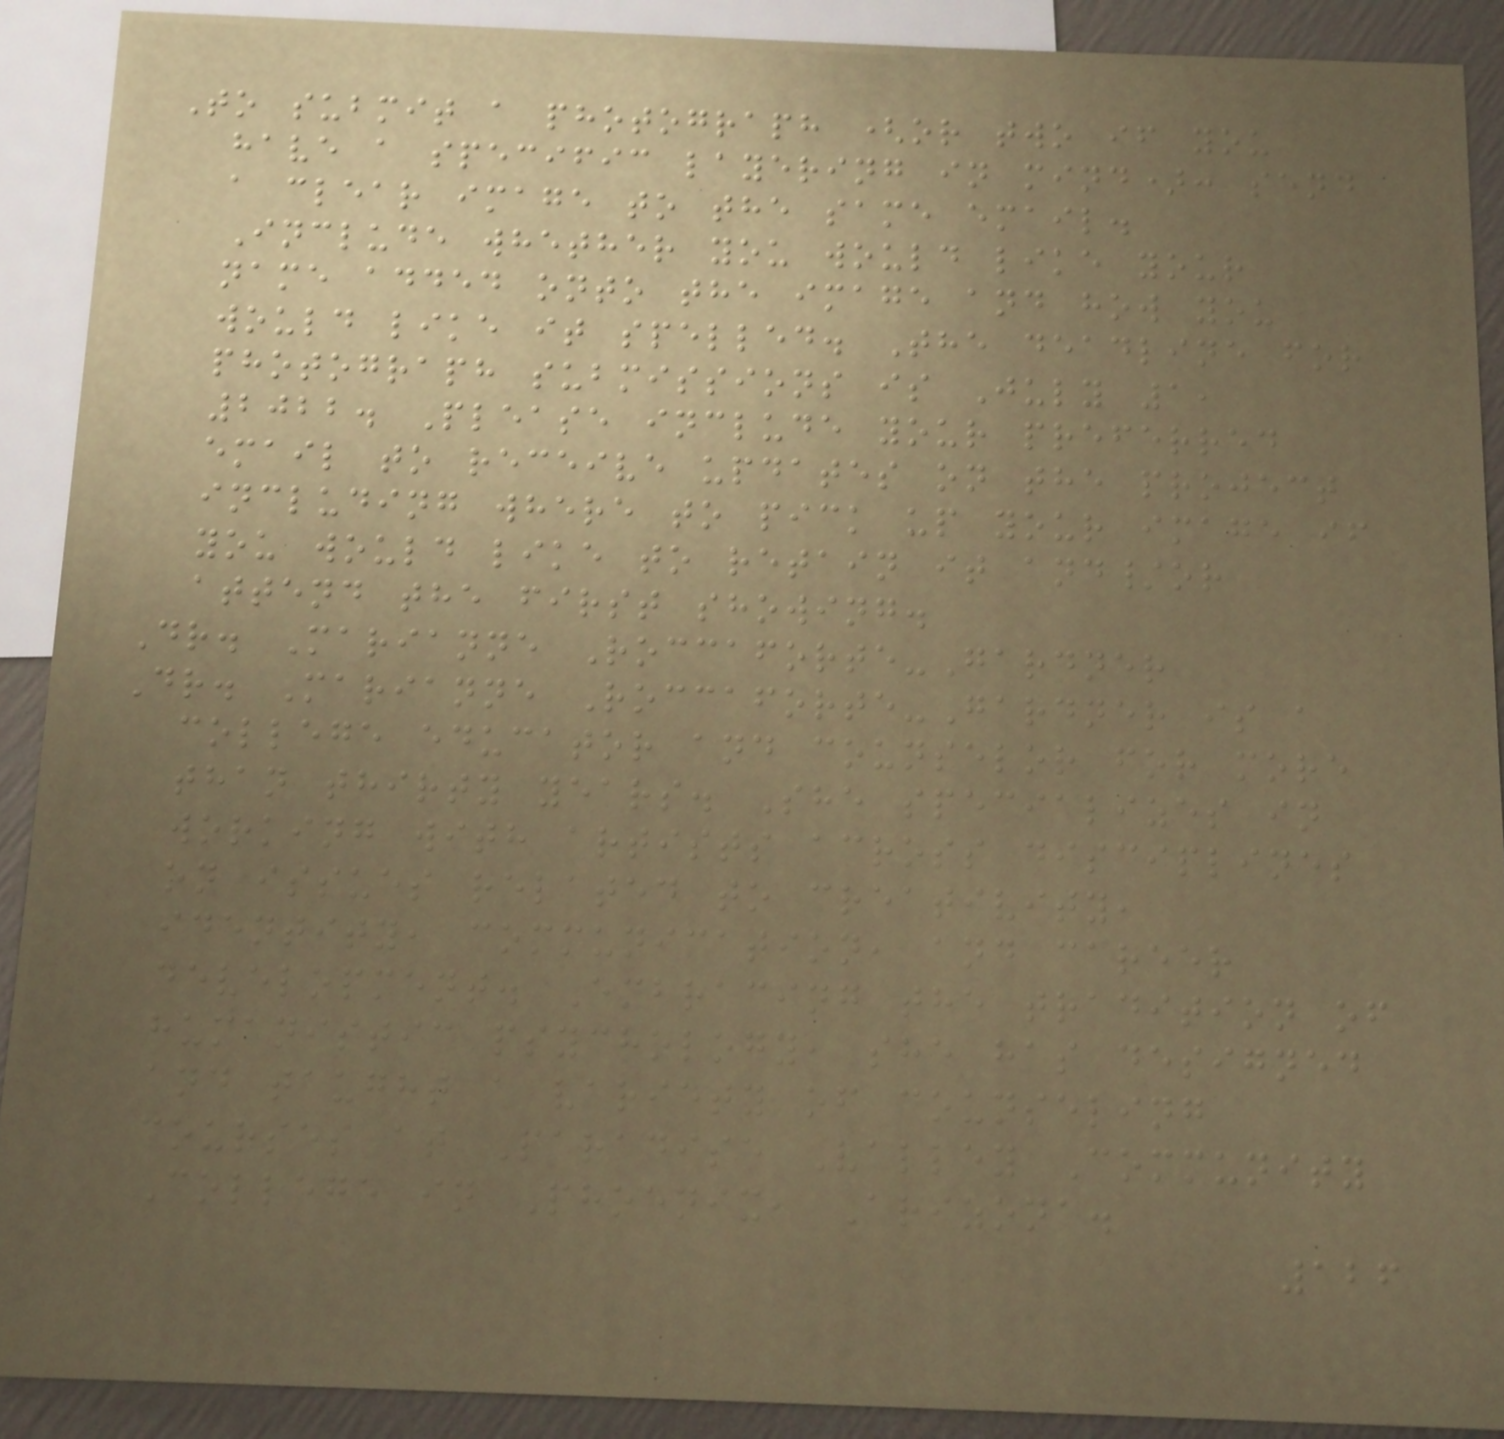To submit a photograph (or two if you
have a specific layering in mind): send
a clear image to the same email.
Include whether you would like your
name added onto the image and how you
would like it spelled. The deadline for
photograph submissions is July 1,
2022. Please include your preferred
email to receive updates on the project
including where to pick up your image if
you would like to retain it and/or
attend the first showing.
Dr. Marianne Roccaforte-Gardner
Dr. Marianne Roccaforte-Gardner is a
college educator and counselor for more
than thirty years. She specializes in
working with artists across disciplines
on issues related to creativity,
identity, communication, and career
development. Embracing the tradition of
humanistic psychology, she has designed
and taught a variety of counseling
courses at Paradise Valley Community
College in Phoenix, Arizona.
126
